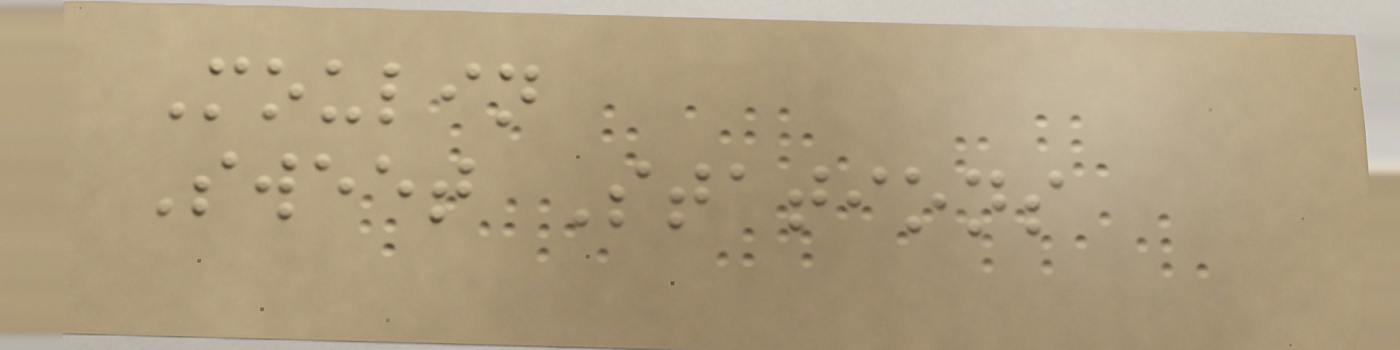Moulin
Sweet Stations
